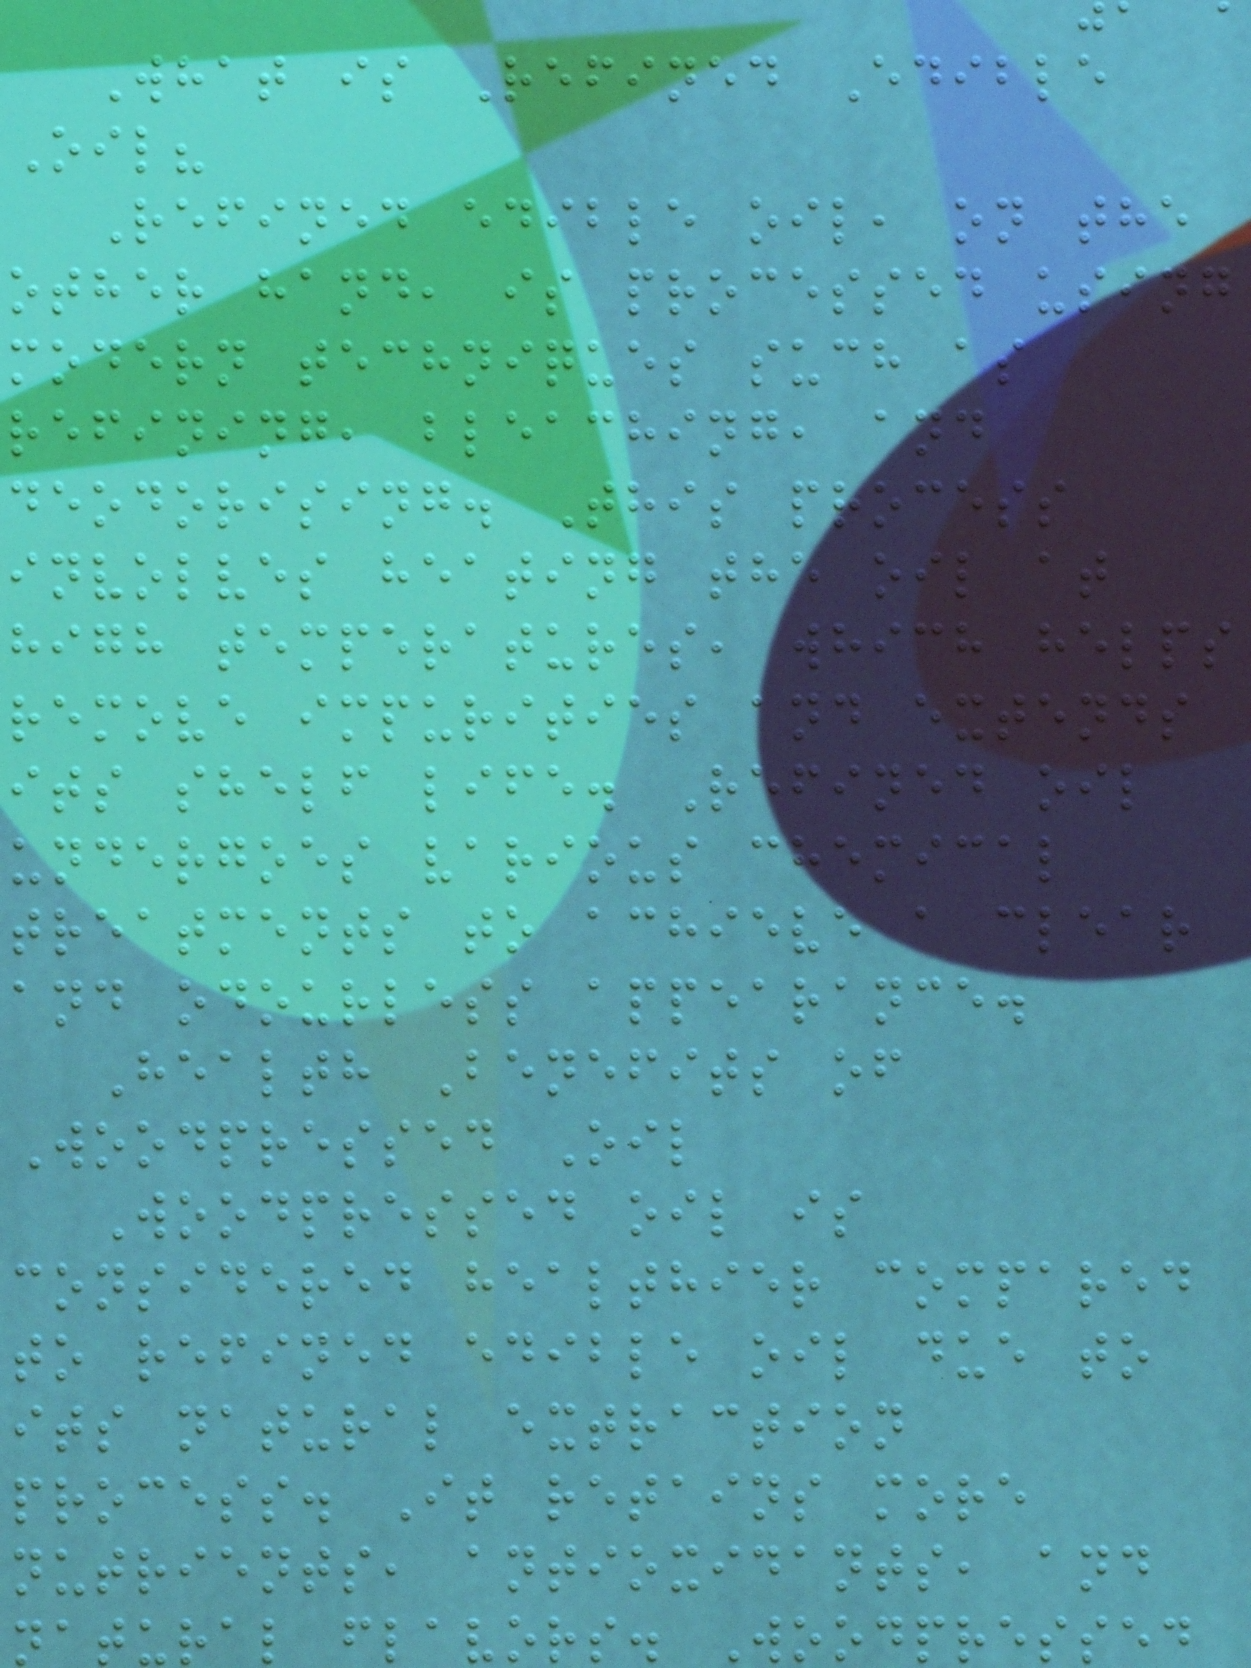What is Refined Edible
Oil?
Refined edible oil, on the
other hand, is processed using
modern techniques such as
refining, bleaching, and
deodorising. This process
involves heating the oil at
high temperatures, which helps
remove impurities and extends
its shelf life. Refined oil
undergoes various chemical
treatments to achieve a clear
and odourless appearance.
Health Benefits of
Woodpressed Oil
Woodpressed oil is
considered healthier compared
to refined edible oil due to
its natural extraction
process. It retains more
nutrients, antioxidants, and
natural flavors. Woodpressed
